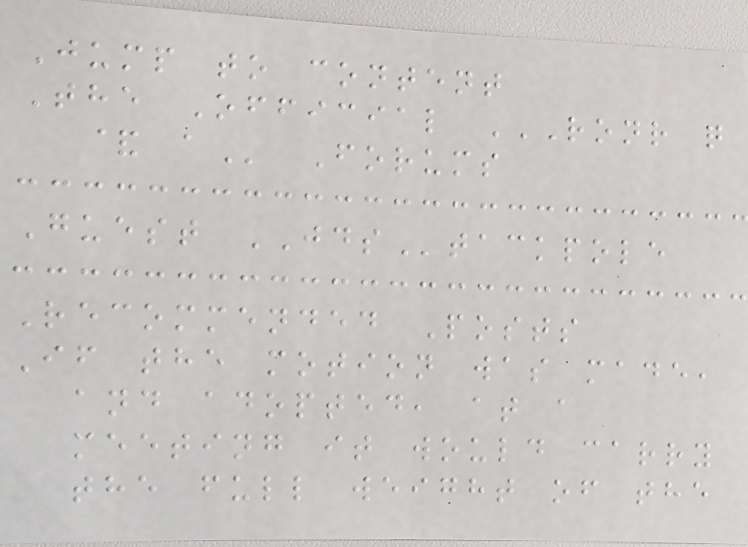Jump to content
The Official RONR Q
& A Forums
Guest JDStackpole
Recommended Posts
If the motion was made,
and adopted, at a
meeting it would carry
the full weight of the
